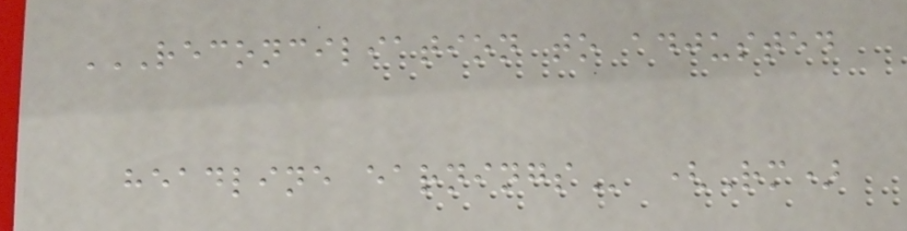RECONCILIATION TO ADJUSTED
HEADLINE EARNINGS (Rm)
